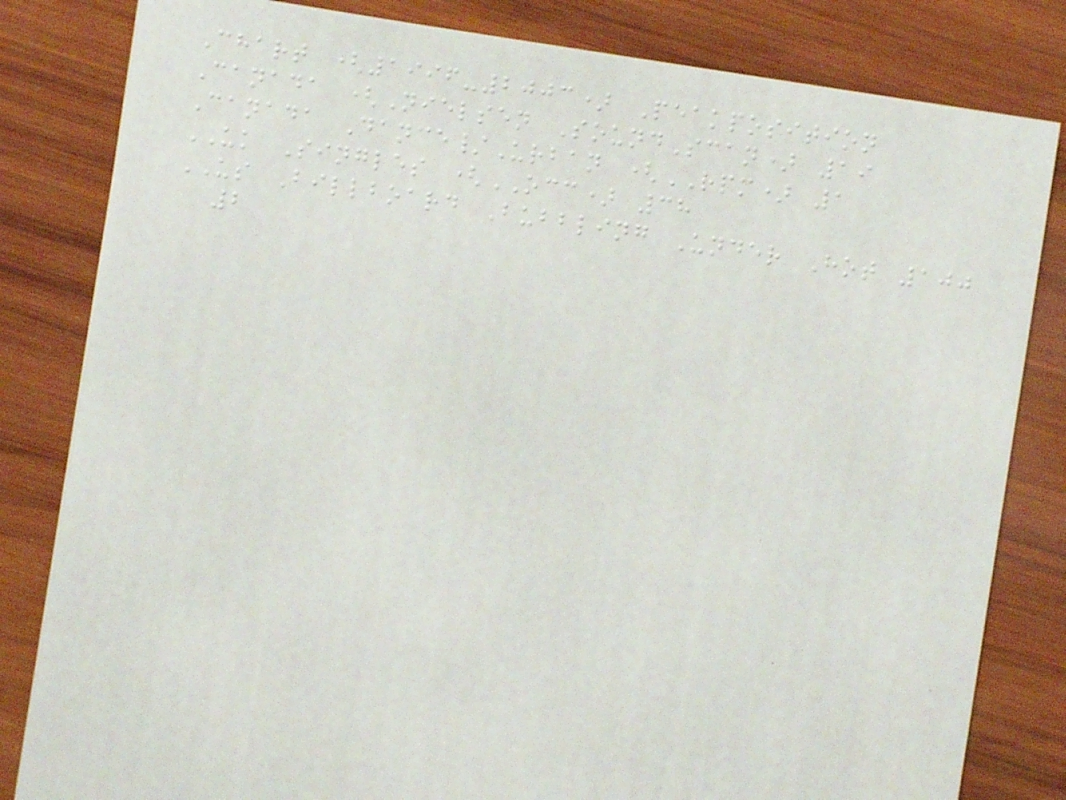Chart (1996-2003) Peakposition
Canada (Nielsen SoundScan) 19
Canada Dance/Urban (RPM) 1
UK Singles (OCC) 38
US Billboard Bubbling Under Hot 100
2
